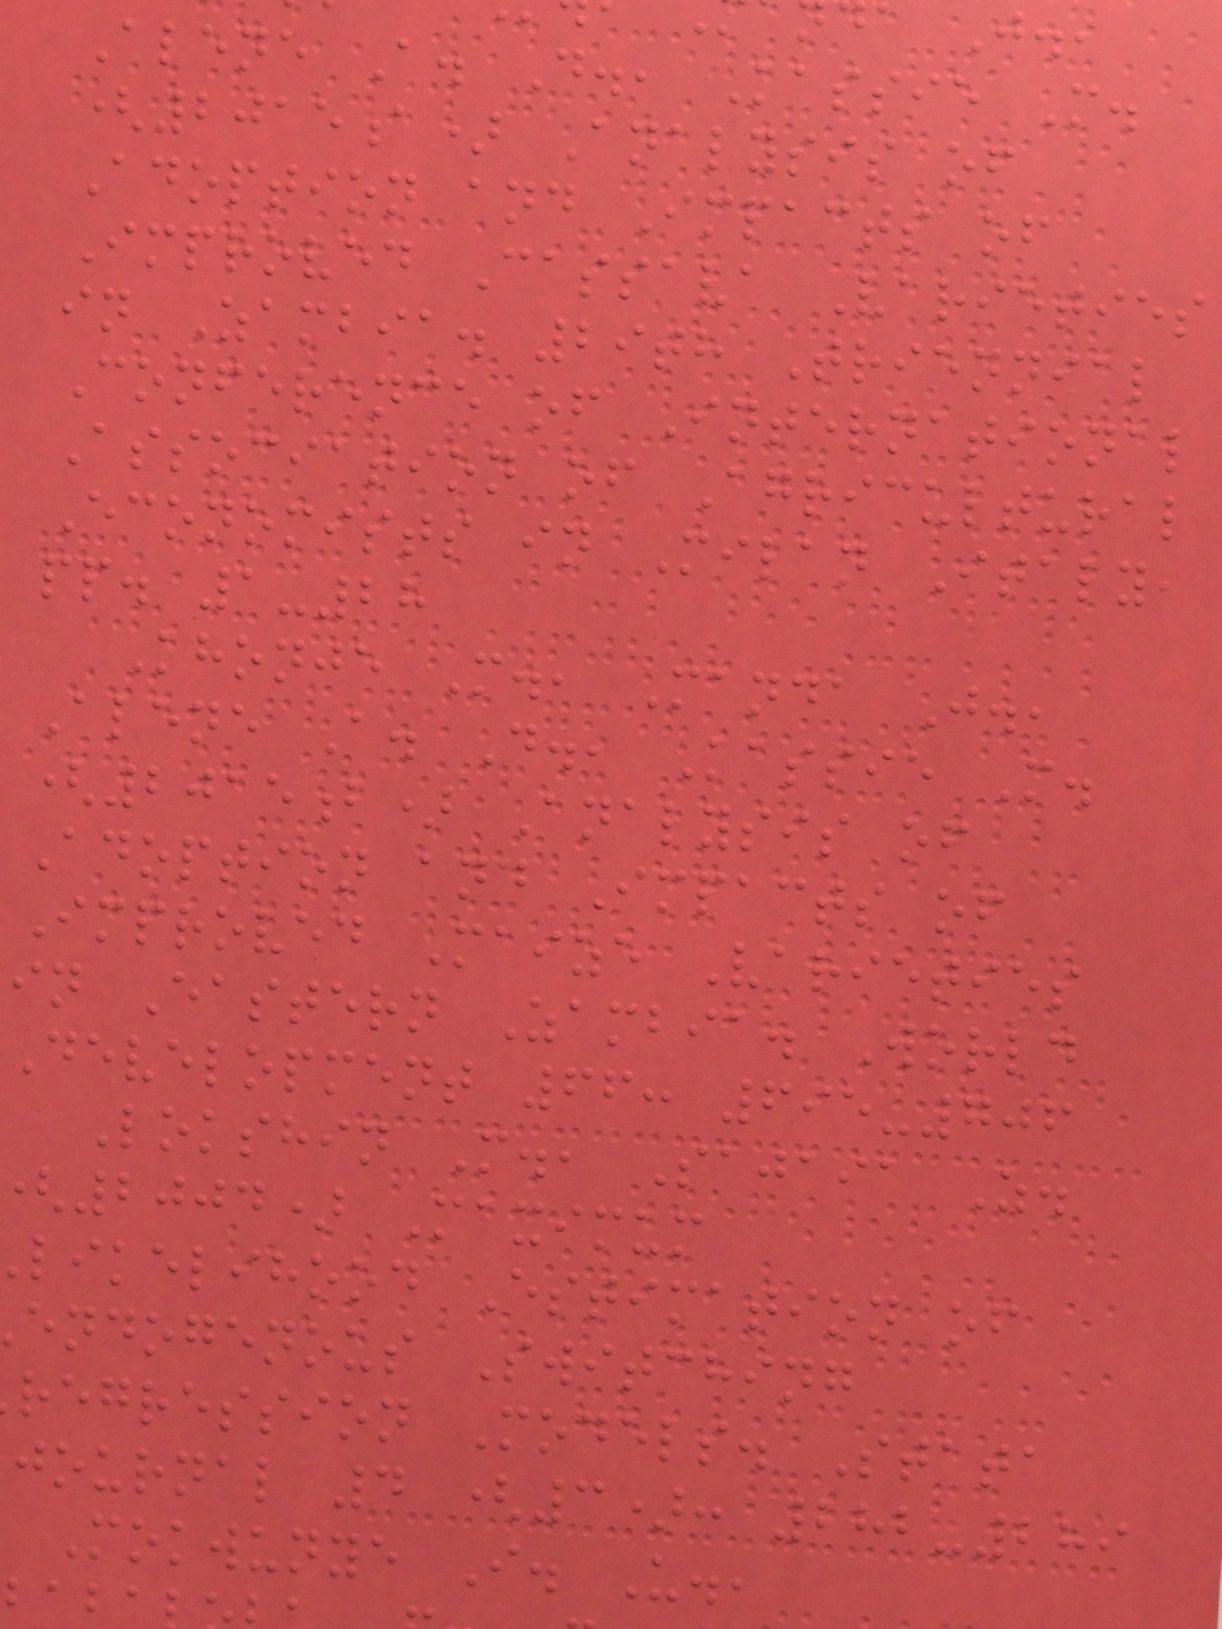a J.,
Alene A. D., Kassie M.
(2015a) Analysis of
Adoption and Impacts of
Improved Cassava Varieties
in Zambia. 29th Triennial
Conference of International
Association of Agricultural
Economists in Milan Italy,
pp. 1-28
Khonje M., Manda J.,
Alene A. D., Kassie M.
(2015b) Analysis of
Adoption and Impacts of
Improved Maize Varieties
in Eastern Zambia. World
Development 66: 695-706
Lokshin M., Sajaia Z.
2004) Maximum
likelihood Estimation of
endogenous Switching
regression Models. Stata
journal 4 (3): 282-289
Mokwunye I. U.,
